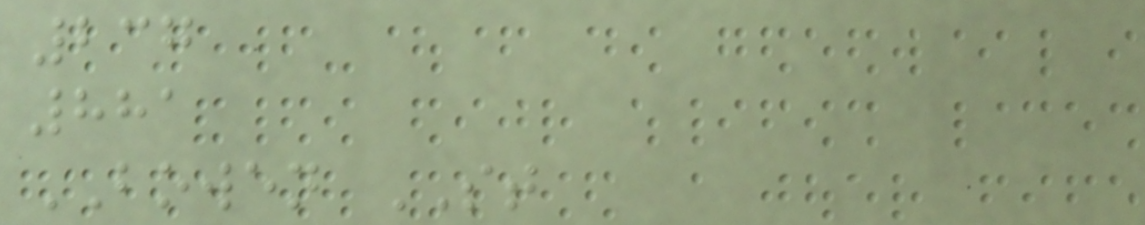237
881
BOWEN ST
